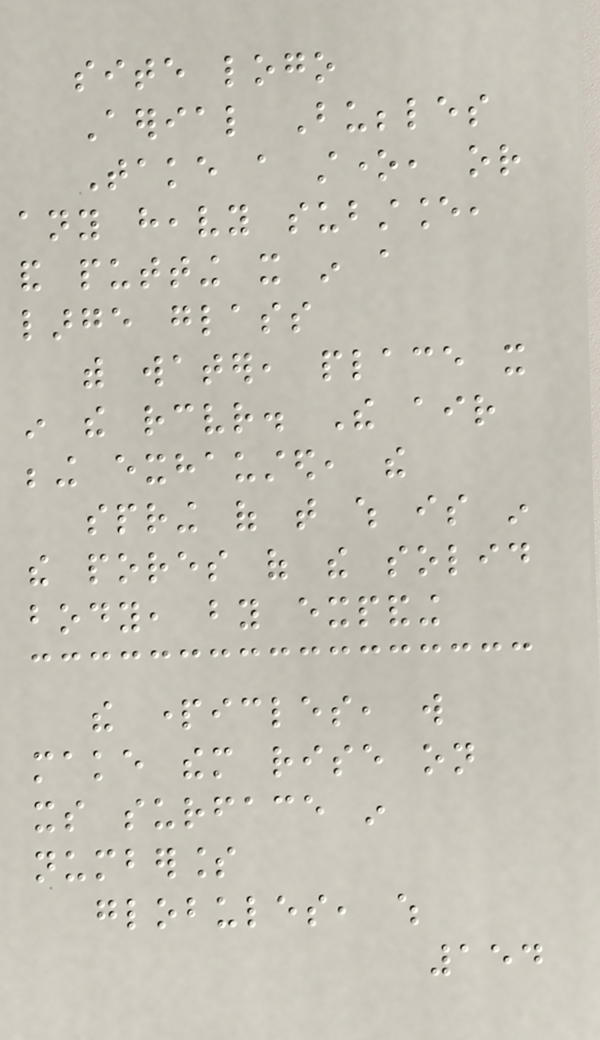site logo
Aerial Bubbles
Take a stone, or
any heavy substance,
and putting it in a
large glass
with water, place it
in the receiver. The air
being exhausted, the
spring of that which is in
the pores of the solid
body, by expanding
the particles, will
make them rise on
its surface in
numberless
globules, which
154
